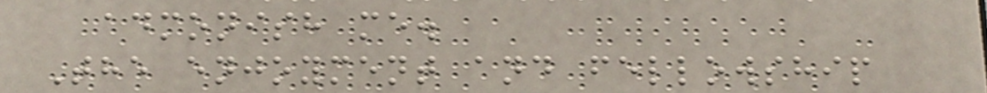admonish me.
The enjoyment and fellowship
